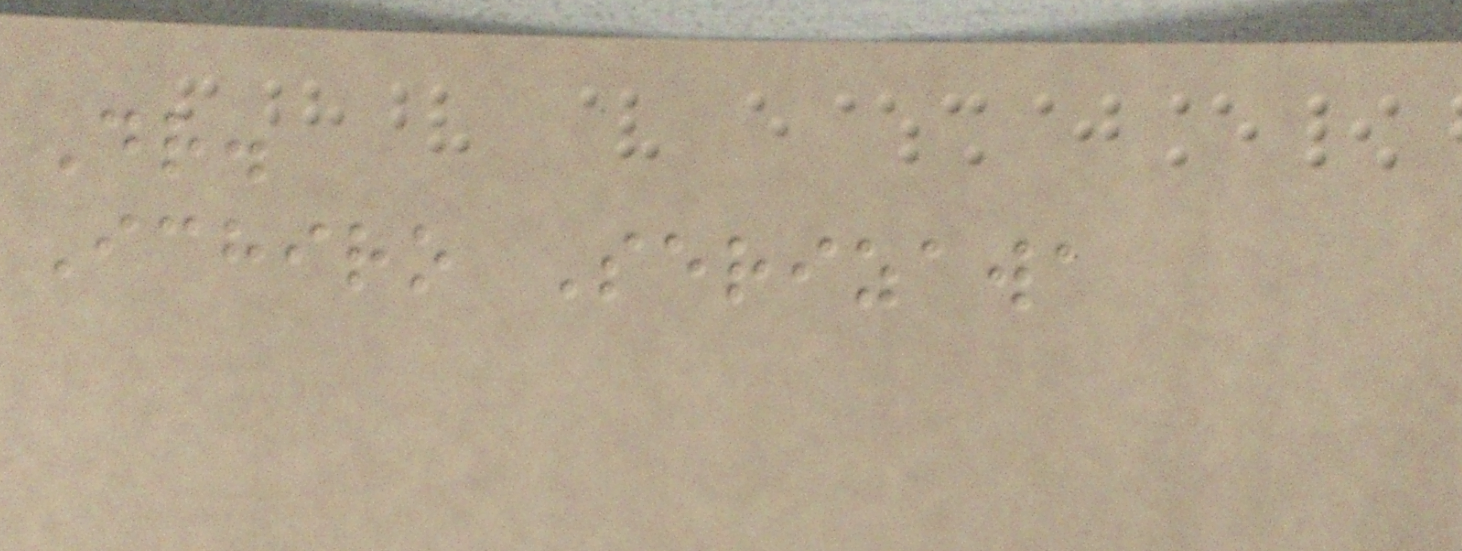Dr.
Ichiro Serizawa
